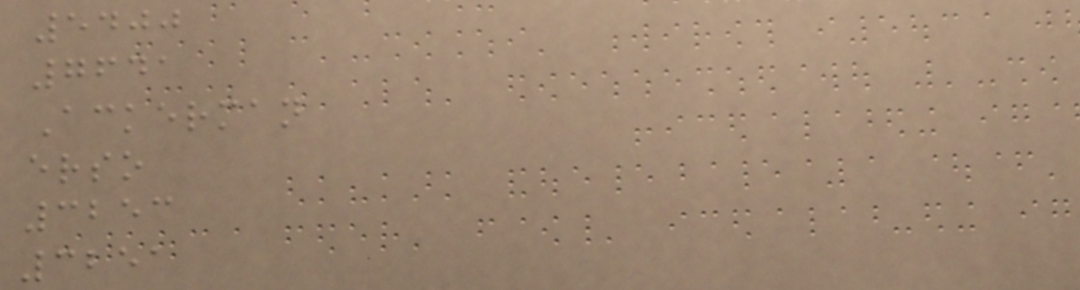5400
7641
Ackerman
erso
3253
3251
